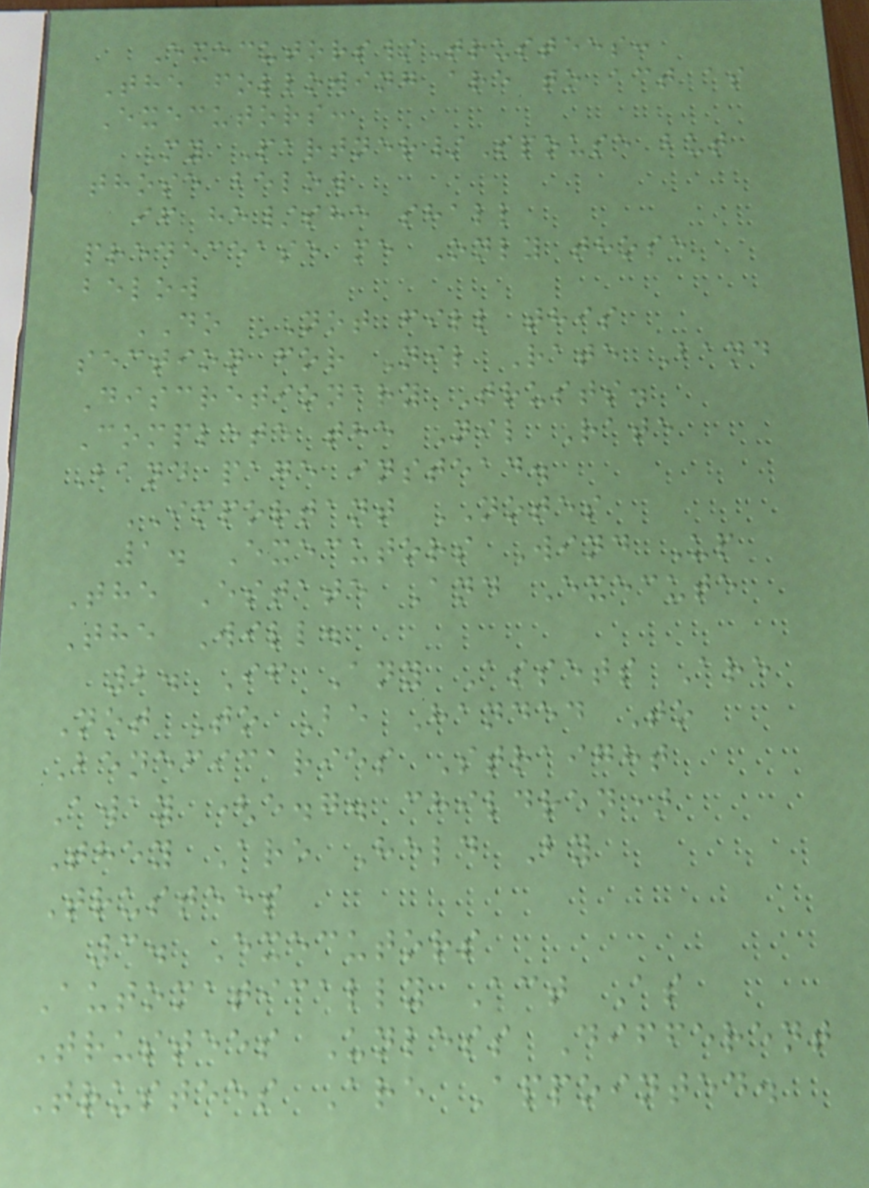Executors/Trustees:
The following are to act as
Executors:
My Partner/Spouse but
those below
if he/she shall
predecease me Only those
below
DO NOT fill this
section for Nil Rate Band
Discretionary Trusts.
Complete the Nil Rate
Band page instead.
IMPORTANT NOTES
1. Executors Wind Up
The Estate And Execute
The Will.
2. If Any Assets Are
Not To Be Handed To
Beneficaries Straight
Away (e.g. children)
They Are Held By
Trustees
3. Executors
Automatically Act As
Trustees Unless Different
Trustees Are Appointed.
